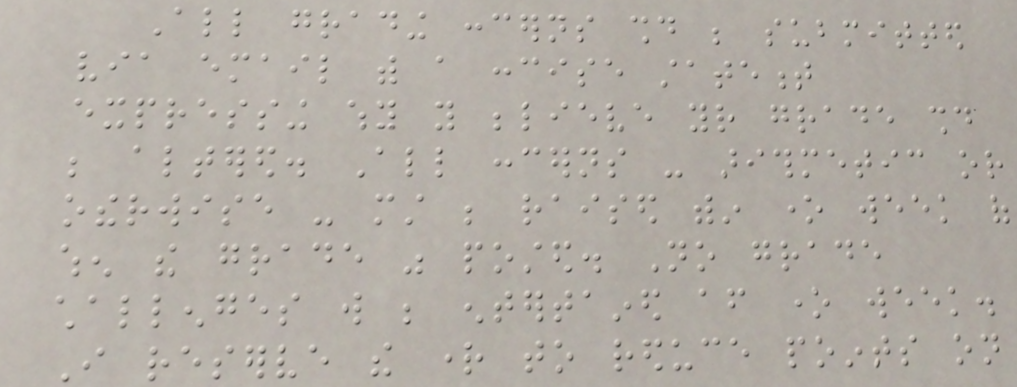All grading concerns should be submitted
via email with a concise statement
expressing why you believe your grade should
be altered. All concerns - arithmetic or
otherwise - must be raised within one week of
when the grade was posted. No grade
challenges will be entertained after one week.
I reserve the right to reduce points on
